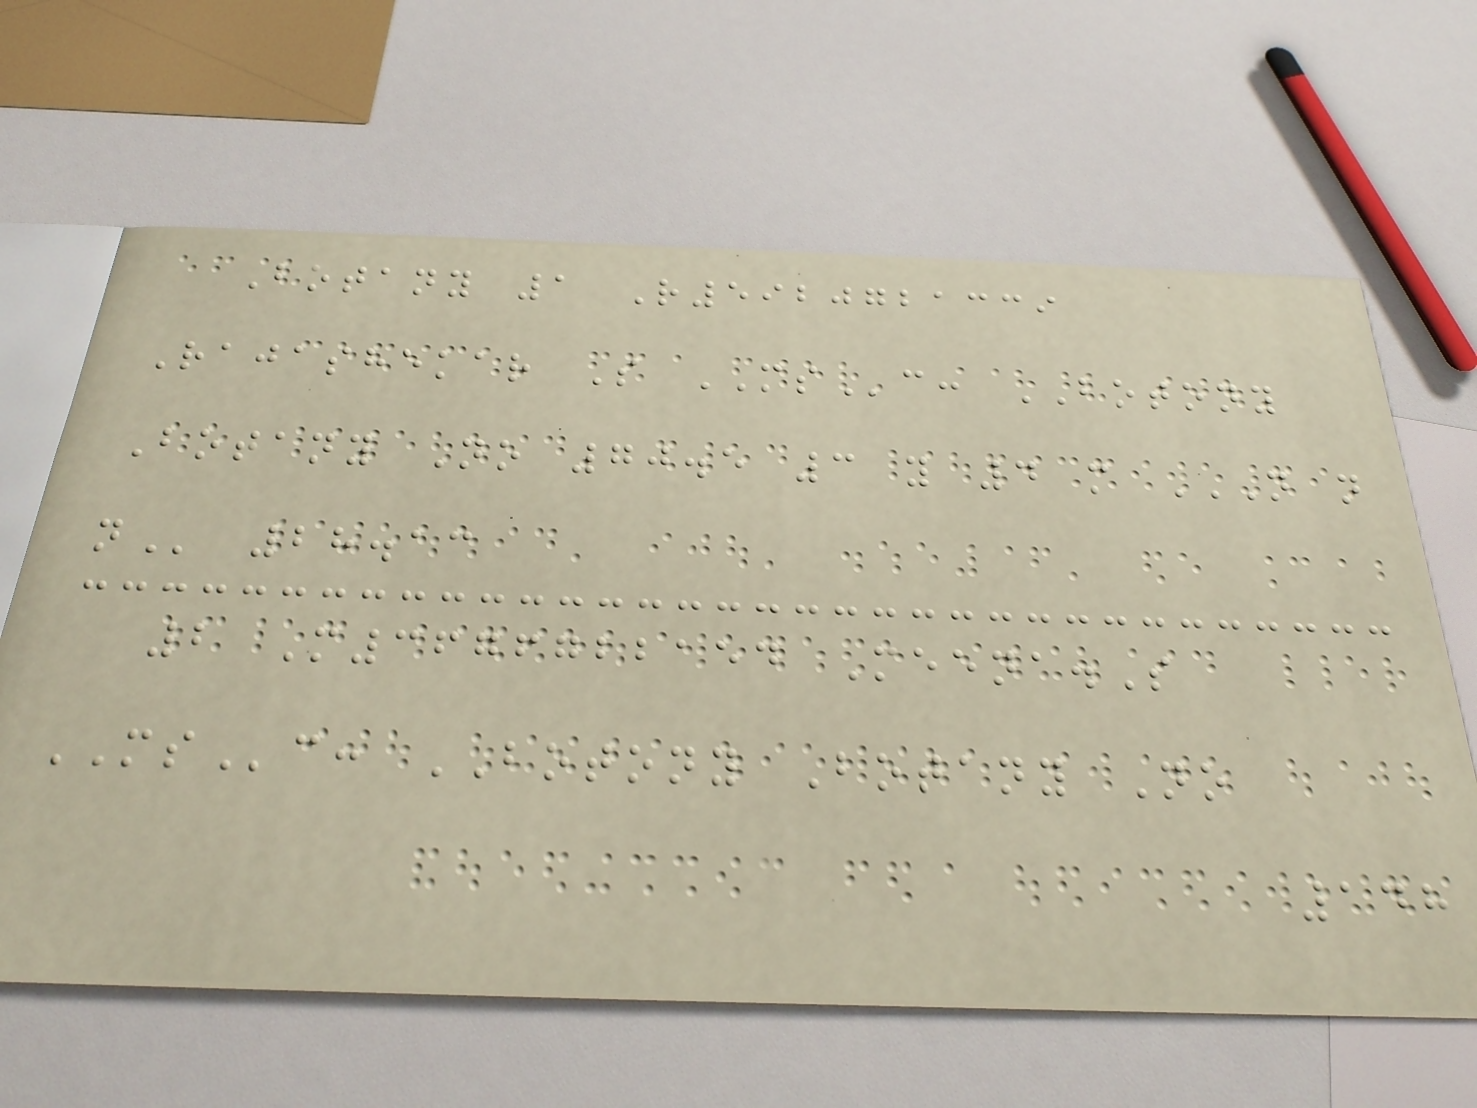Botany 1 R5920721339
Rajashekar S MSc: BOTONY
Botany No 70.5 3 y 4 m N N
N 28.13
2 M3676722154 Meena.S
MSc: BOTONY Botany No
148
